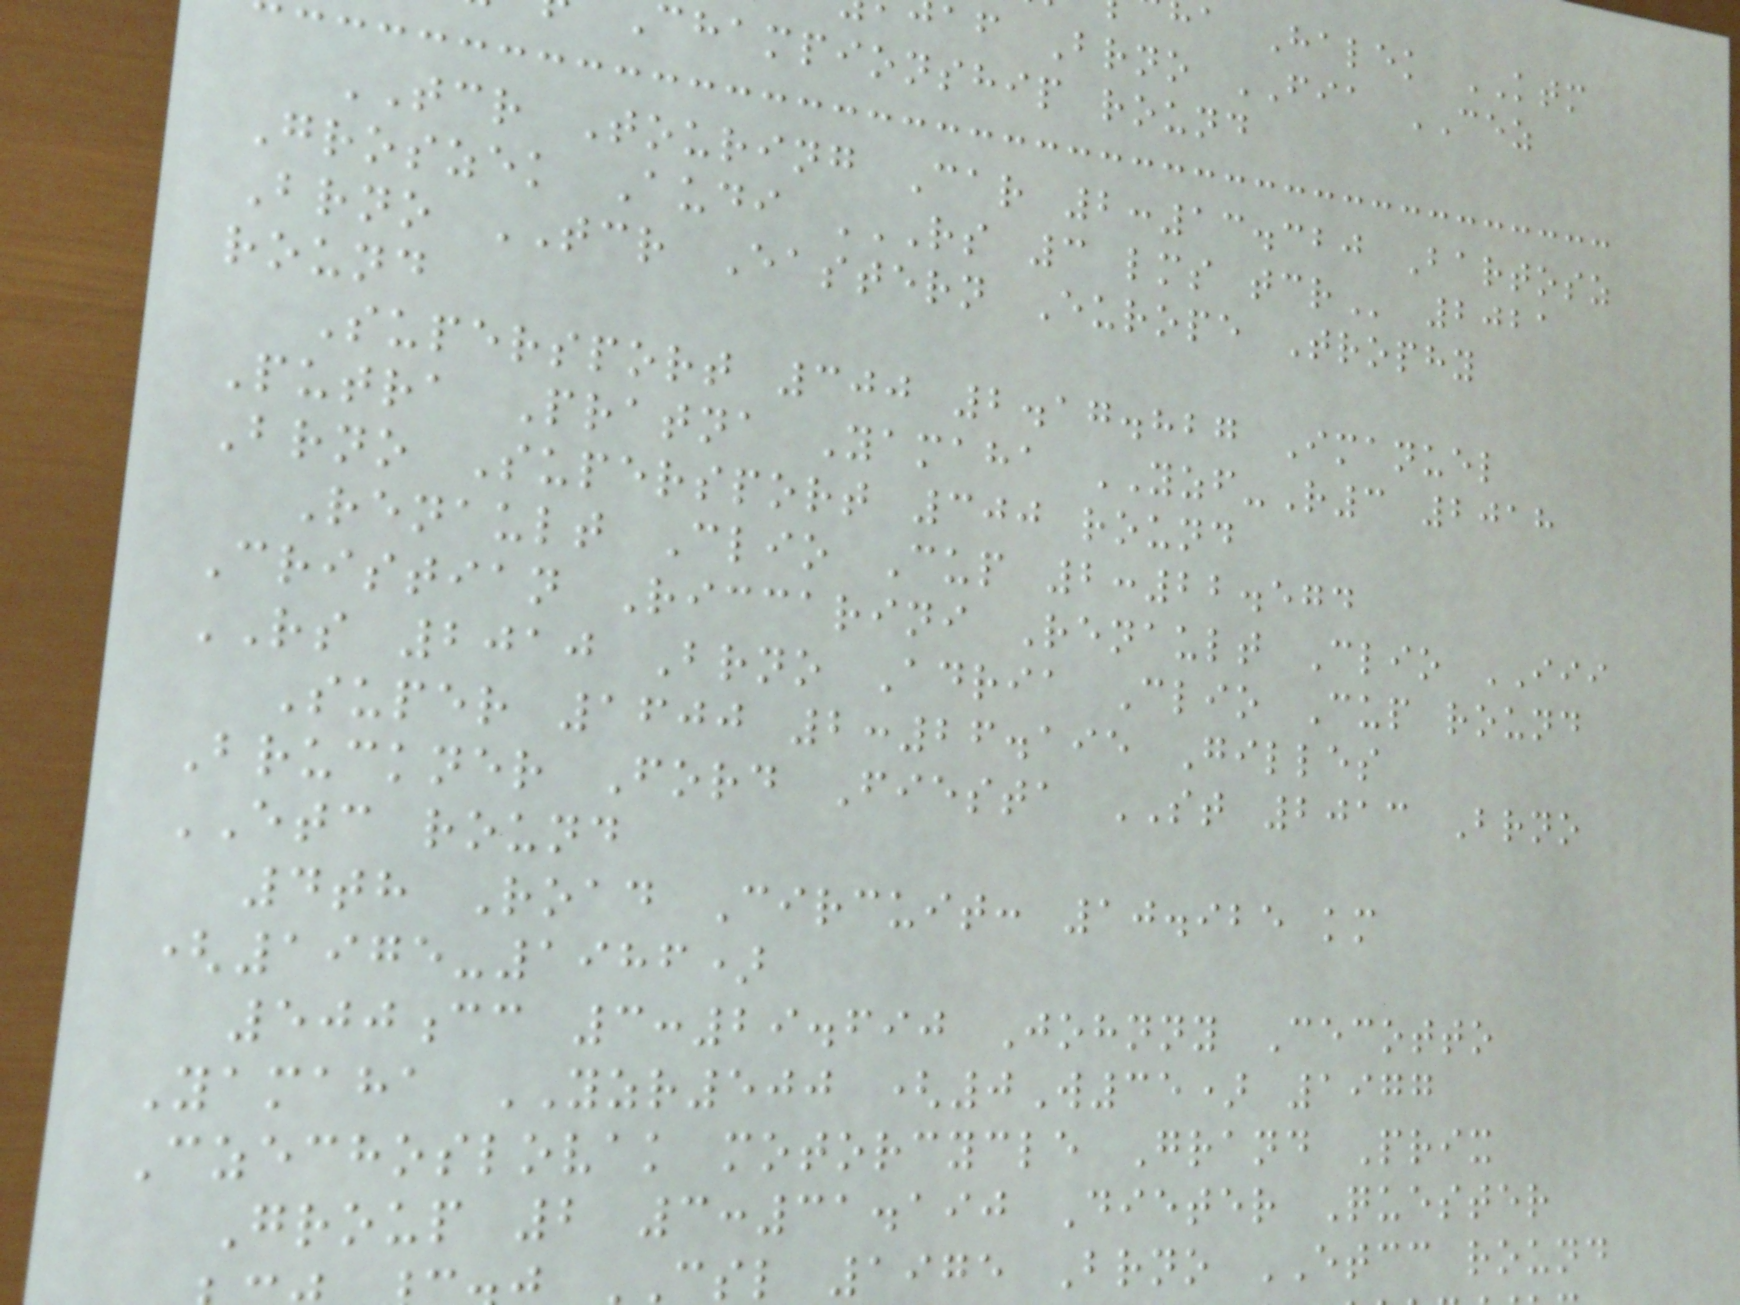a Halek KTM
af Brno FIA CEZ
championship round
TCR Touring Car 2:13.320 Bartosz
Groszek Audi RS 3 LMS TCR 2021
Brno TCR Eastern Europe Trophy
round
Supersport 300 2.17.827 Imanuel
Putra Pratna Yamaha YZF-R3 2018
Brno Supersport 300 round
Renault Clio Cup 2:22.574
Cristian Riccarini Renault Clio III
RS 2010 Brno Adria Clio Cup round
Super 1600 2:26.195 Gilles
Bruckner Ford Fiesta ST 2013 Brno
ETC round
4th Road Circuit: 10.925 km
(1975-1986)
500cc 3:29.690 Johnny Cecotto
Yamaha YZR500 (0W35) 1977
Czechoslovak motorcycle Grand Prix
Group 2 3:31.190 Dieter Quester
csl 1975 Brno ETCC round
